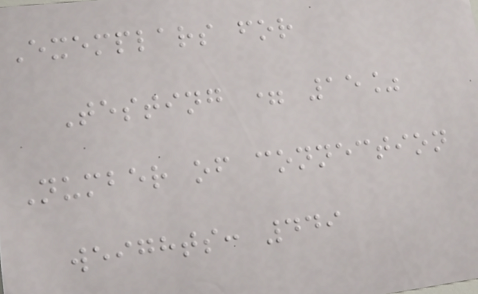Exemplars for
Testing = 15%
Number of connection
weights: 449
